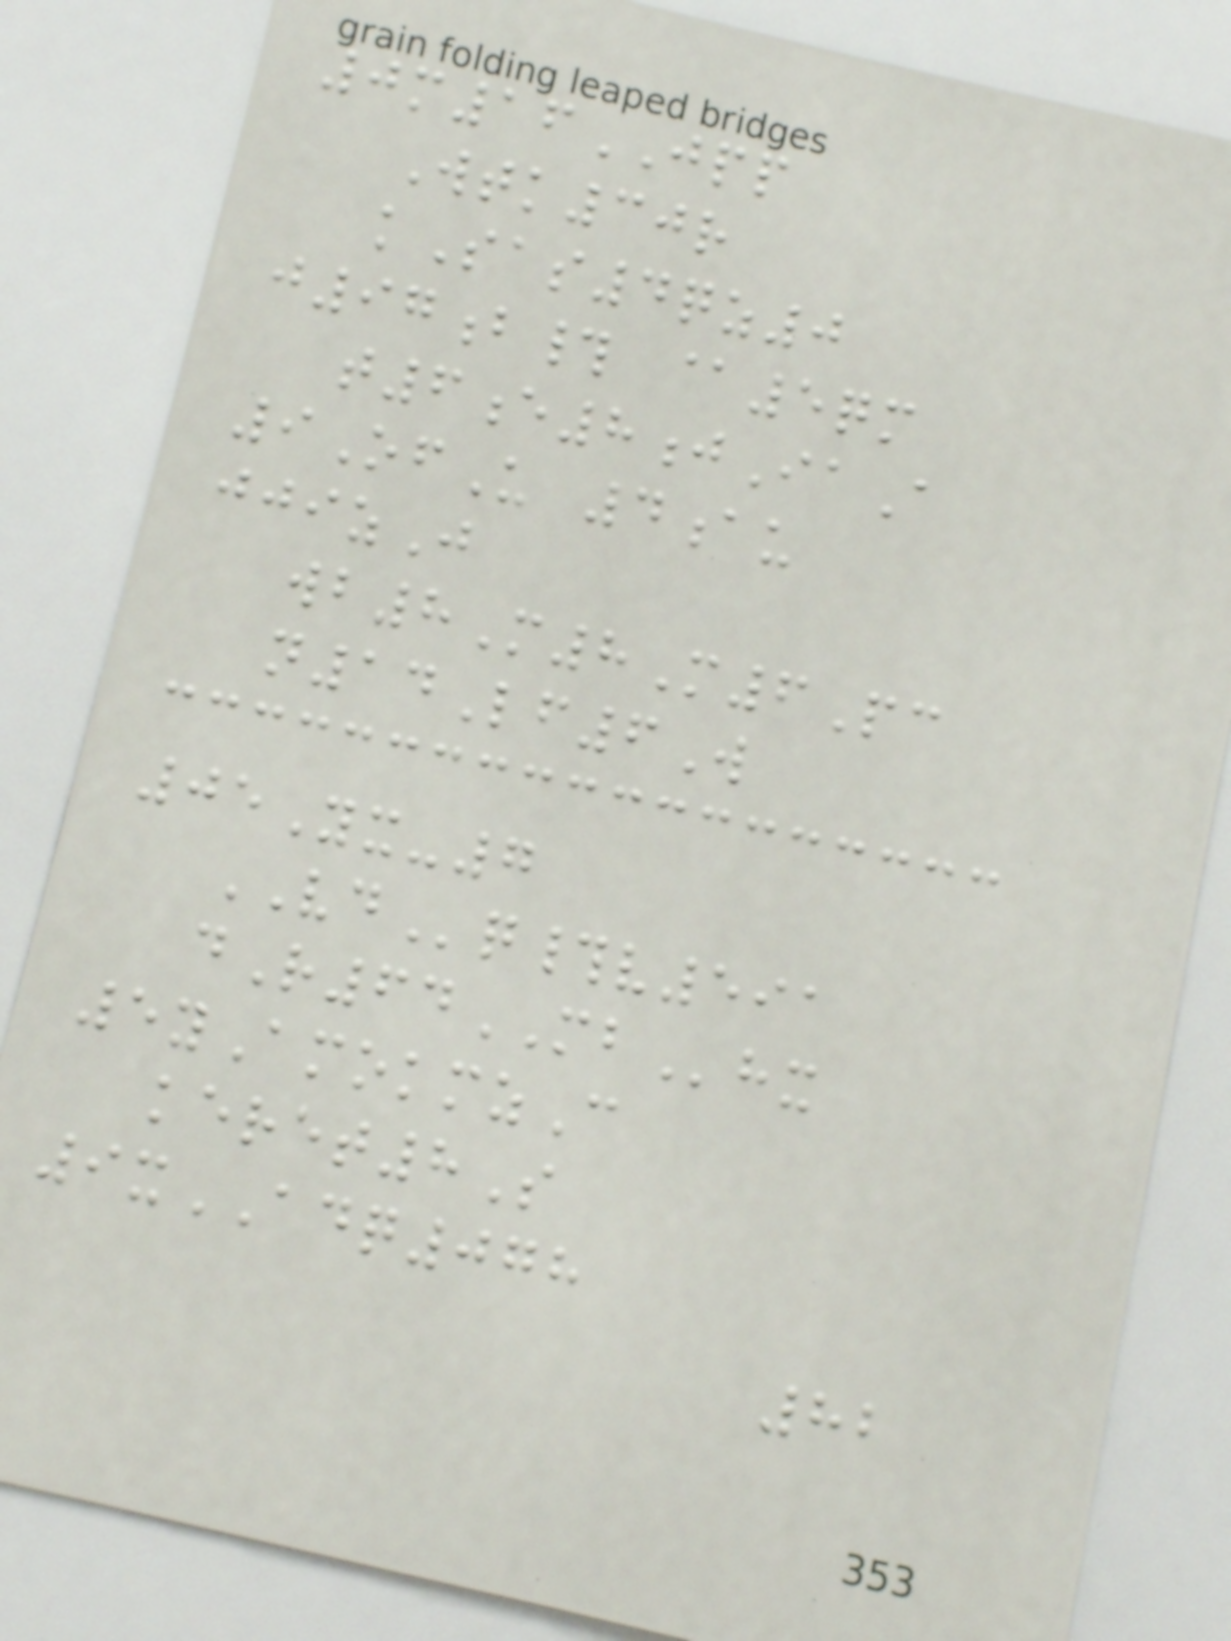0m16JPP
Wtk30r
kSas4qz0
j97b# @5qm
t6e8jIaA
9OfU 4au
jjizJ
wb8M8M6Pc
n14Lf6W
05Yx-7
VDq#v591
dR64MBhx
5yAmokmzC
keret8S
9xADQ078
82
